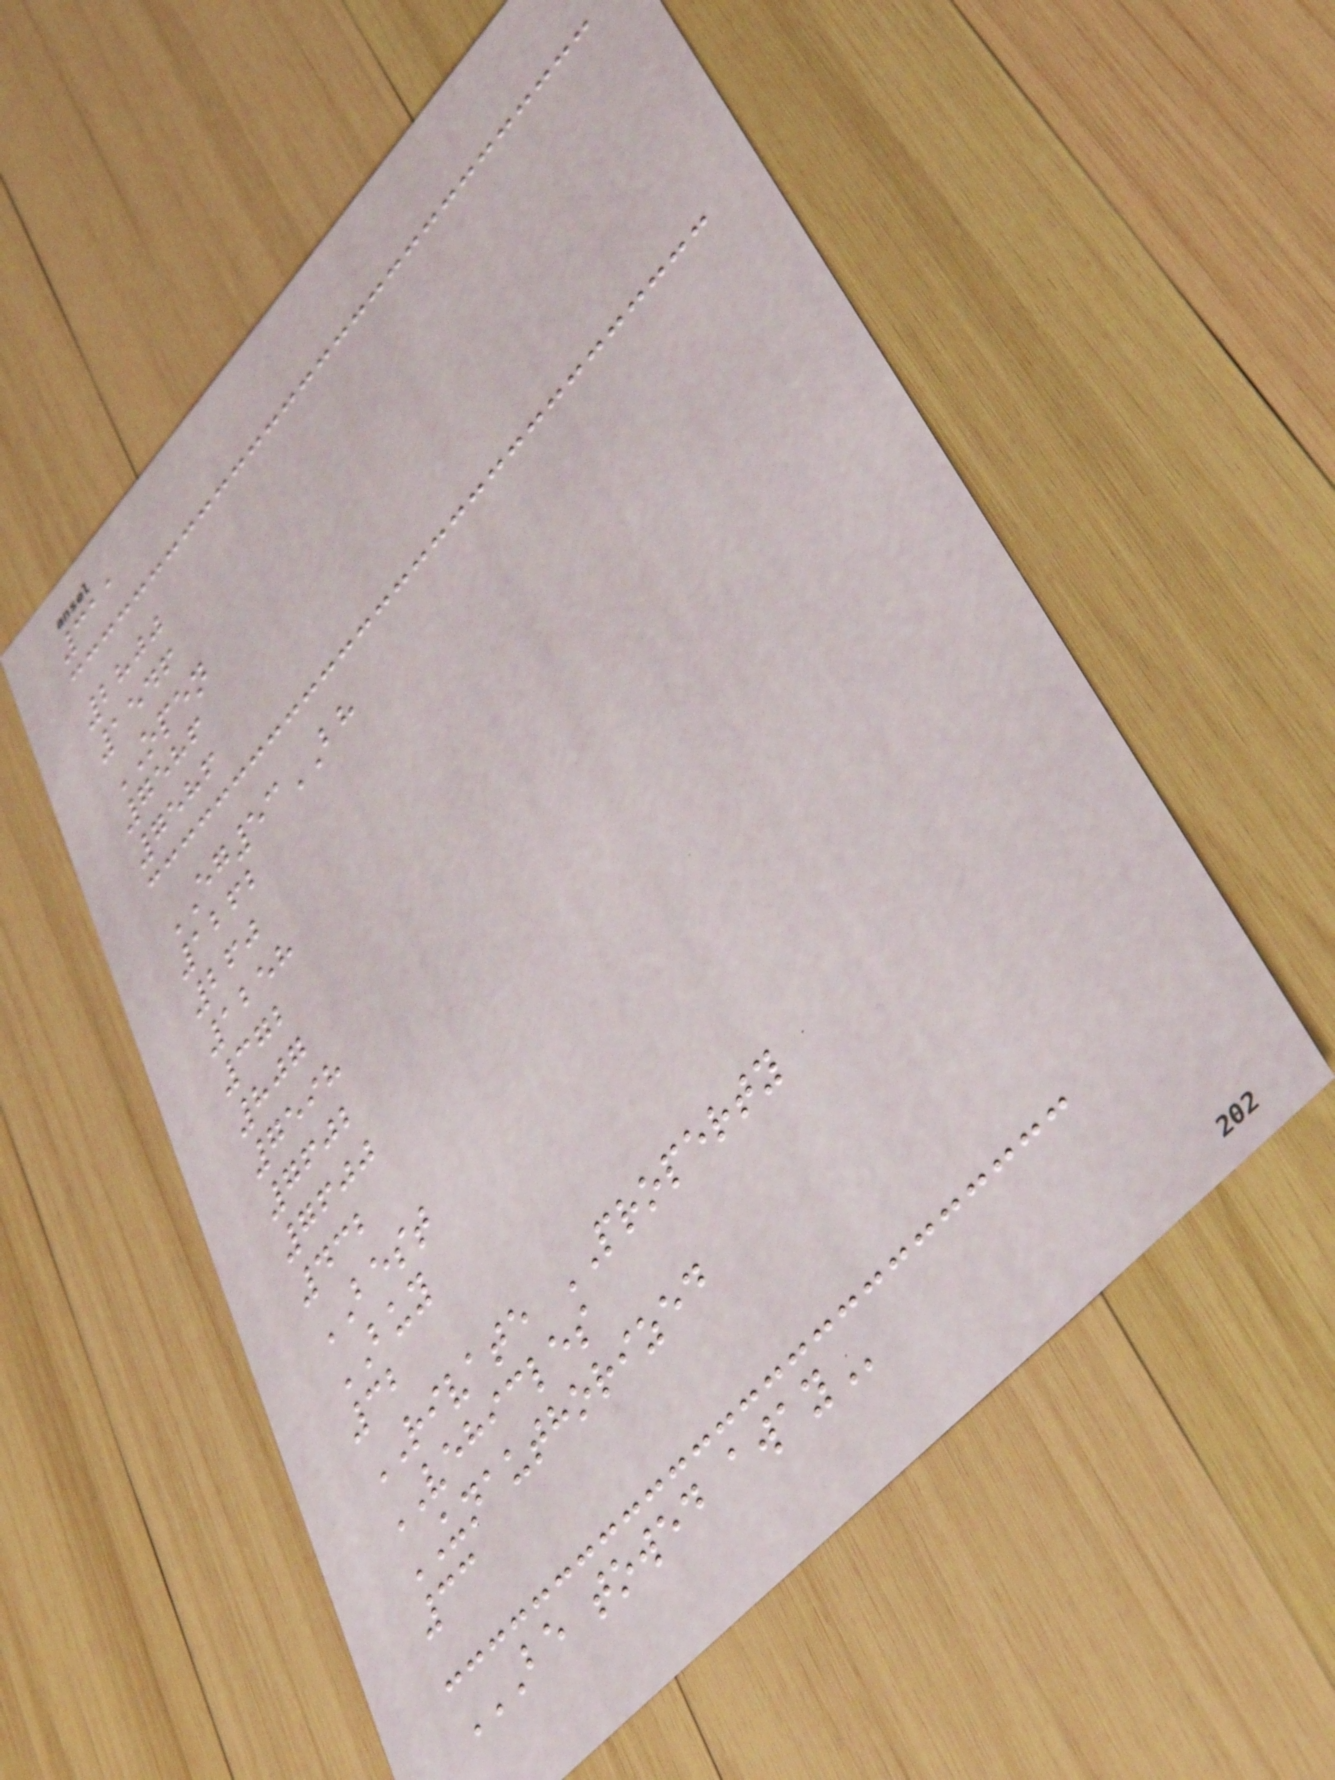311
2800
1546
OPEN
7586
7586
EG53BH
1262
260
1258
372
807
7598
7602
7600
432
BEST
BUY
32
RIVATE PROPERTY
VEHICLES
UNAUTHORIZED
33
BE TOWED AWAY
